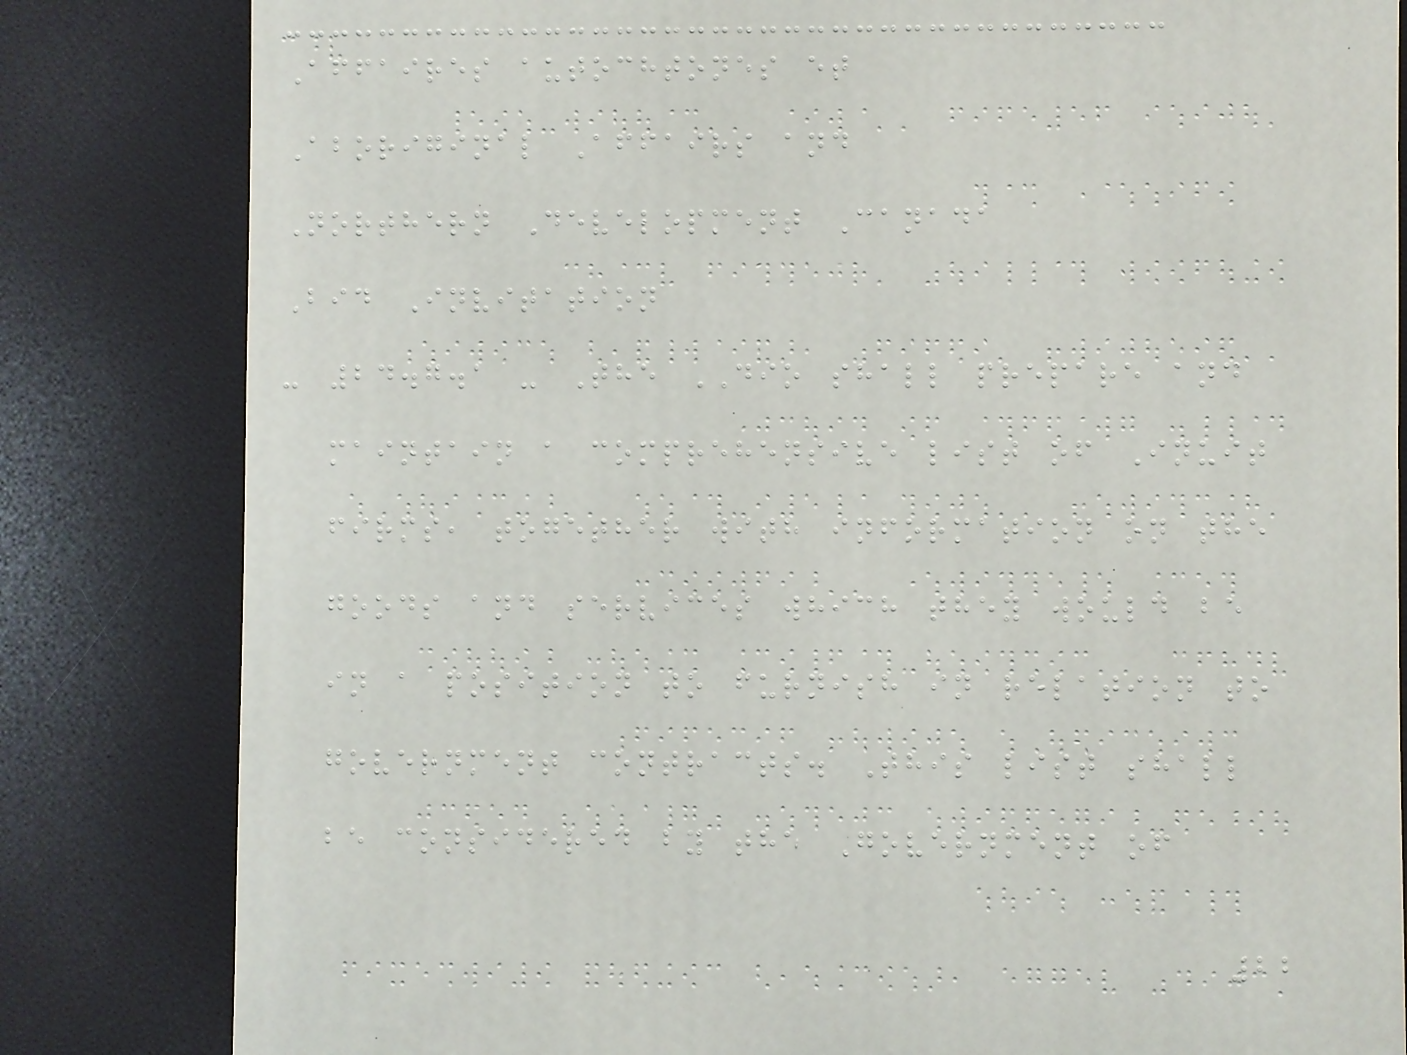Affaires autochtones et
Aboriginal Affairs and
Northern Development Canada
Bid Invitation
- 24.7.1 - The DIO shall prepare and
maintain a comprehensive list of Inuit
firms, together with information on the
goods and services which they would be
in a position to furnish in relation to
government contracts. This list shall
be considered by the Government of
22
